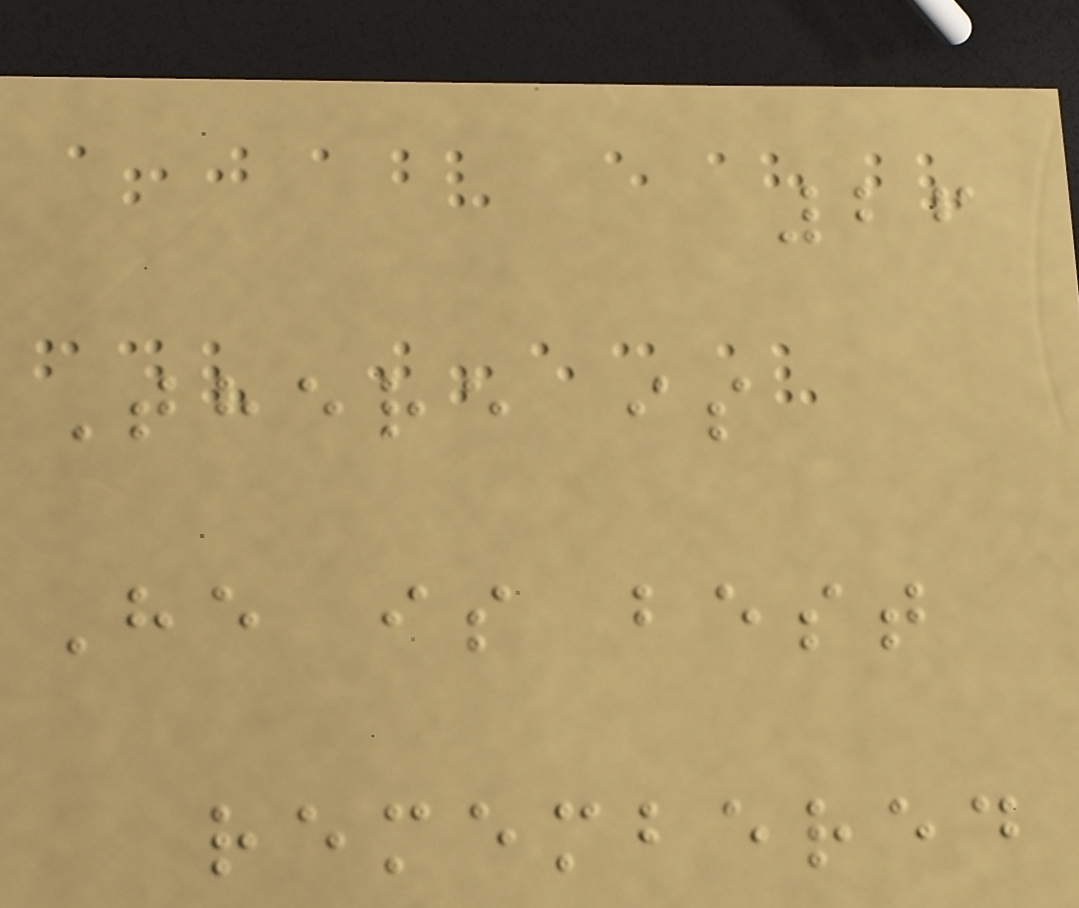26
There is
He is best
remembered
